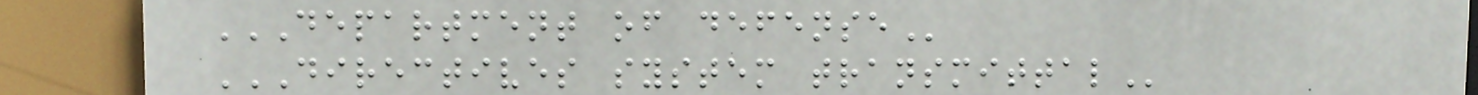DEPARTMENT OF DEFENSE
DIRECTIVES SYSTEM TRANSMITTAL
